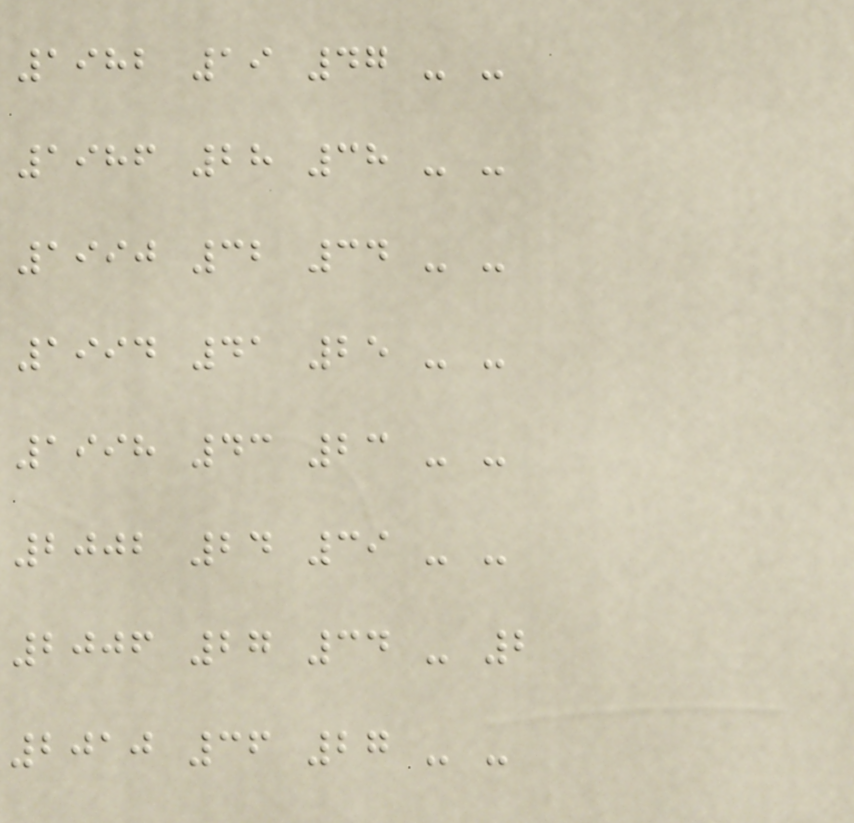1982 19 47 - -
1986 28 38 - -
1990 32 34 - -
1994 41 25 - -
1998 43 23 - -
2002 24 39 - -
2006 27 34 - 2
2010 36 27 - -
